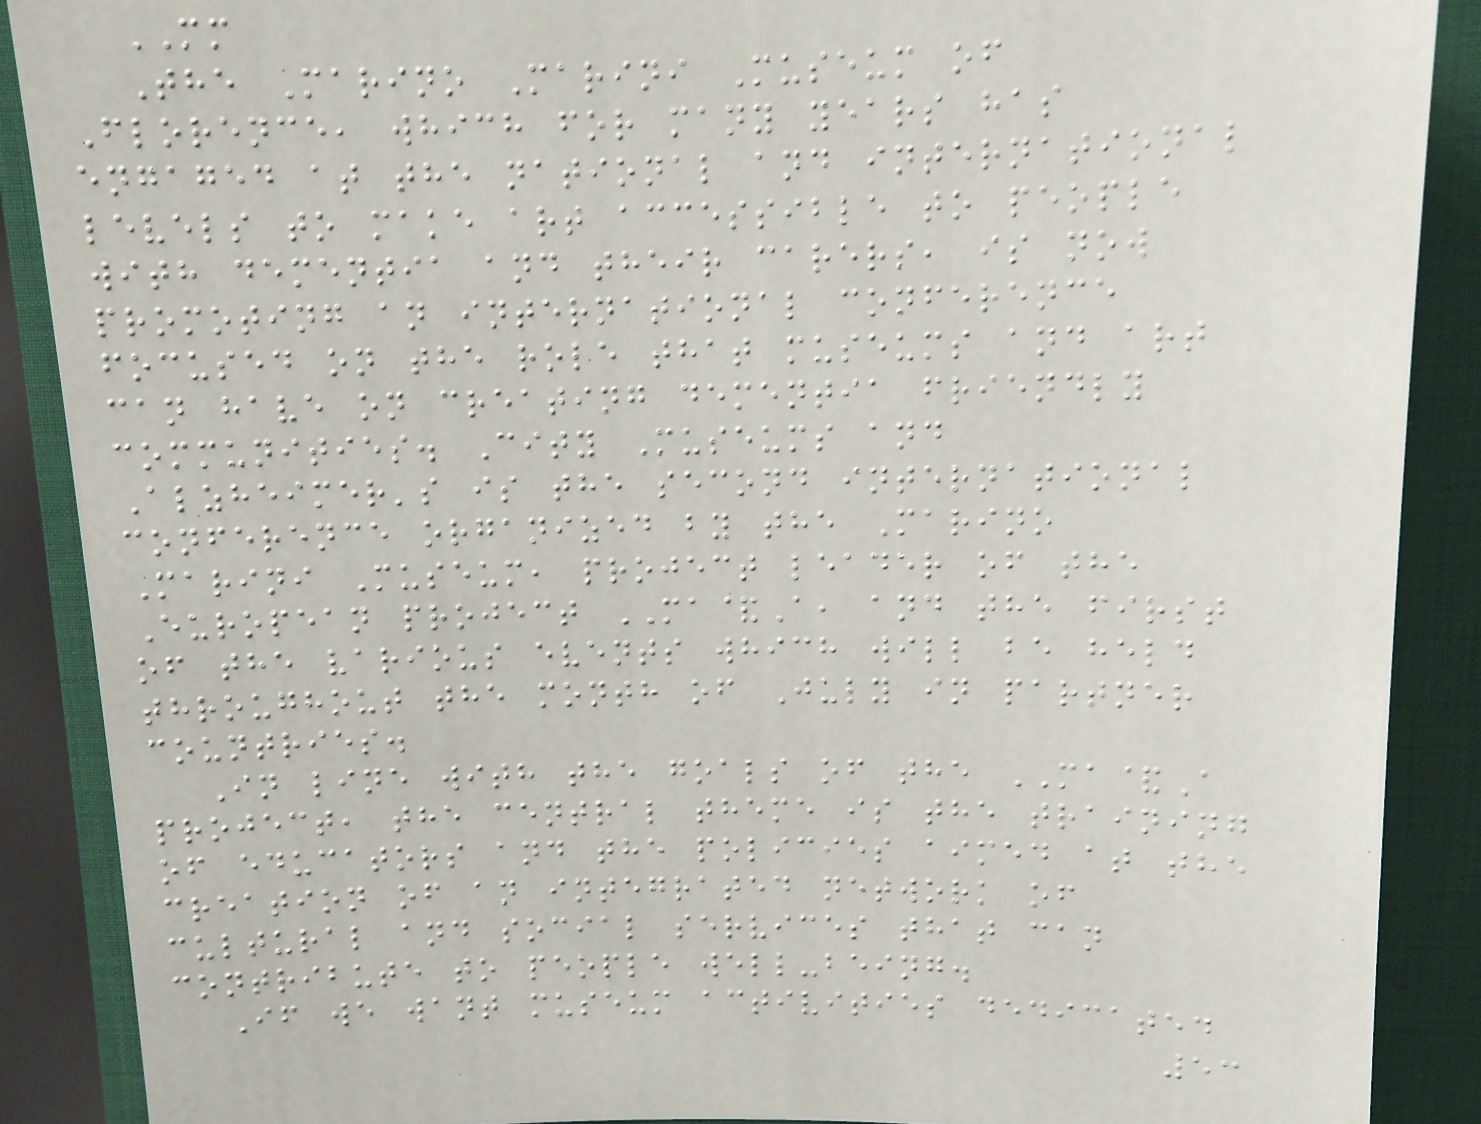MM
The Marino Marini Museum of
Florence, which for many years has
engaged at the national and international
levels to make art accessible to people
with dementia and their carers, is now
promoting an international conference
focused on the role that museums and art
can have on creating dementia friendly
communities. City Museums and
Alzheimer's is the second international
conference organized by the Marino
Marini Museum, project leader of the
European project MA&A, and the first
of the various events which will be held
throughout the month of July in partner
countries.
In line with the goals of the MA&A
project, the central theme is the training
of educators and the policies aimed at the
creation of an integrated network of
cultural and social services that can
contribute to people well-being.
If we want museum activities dedicated
53
